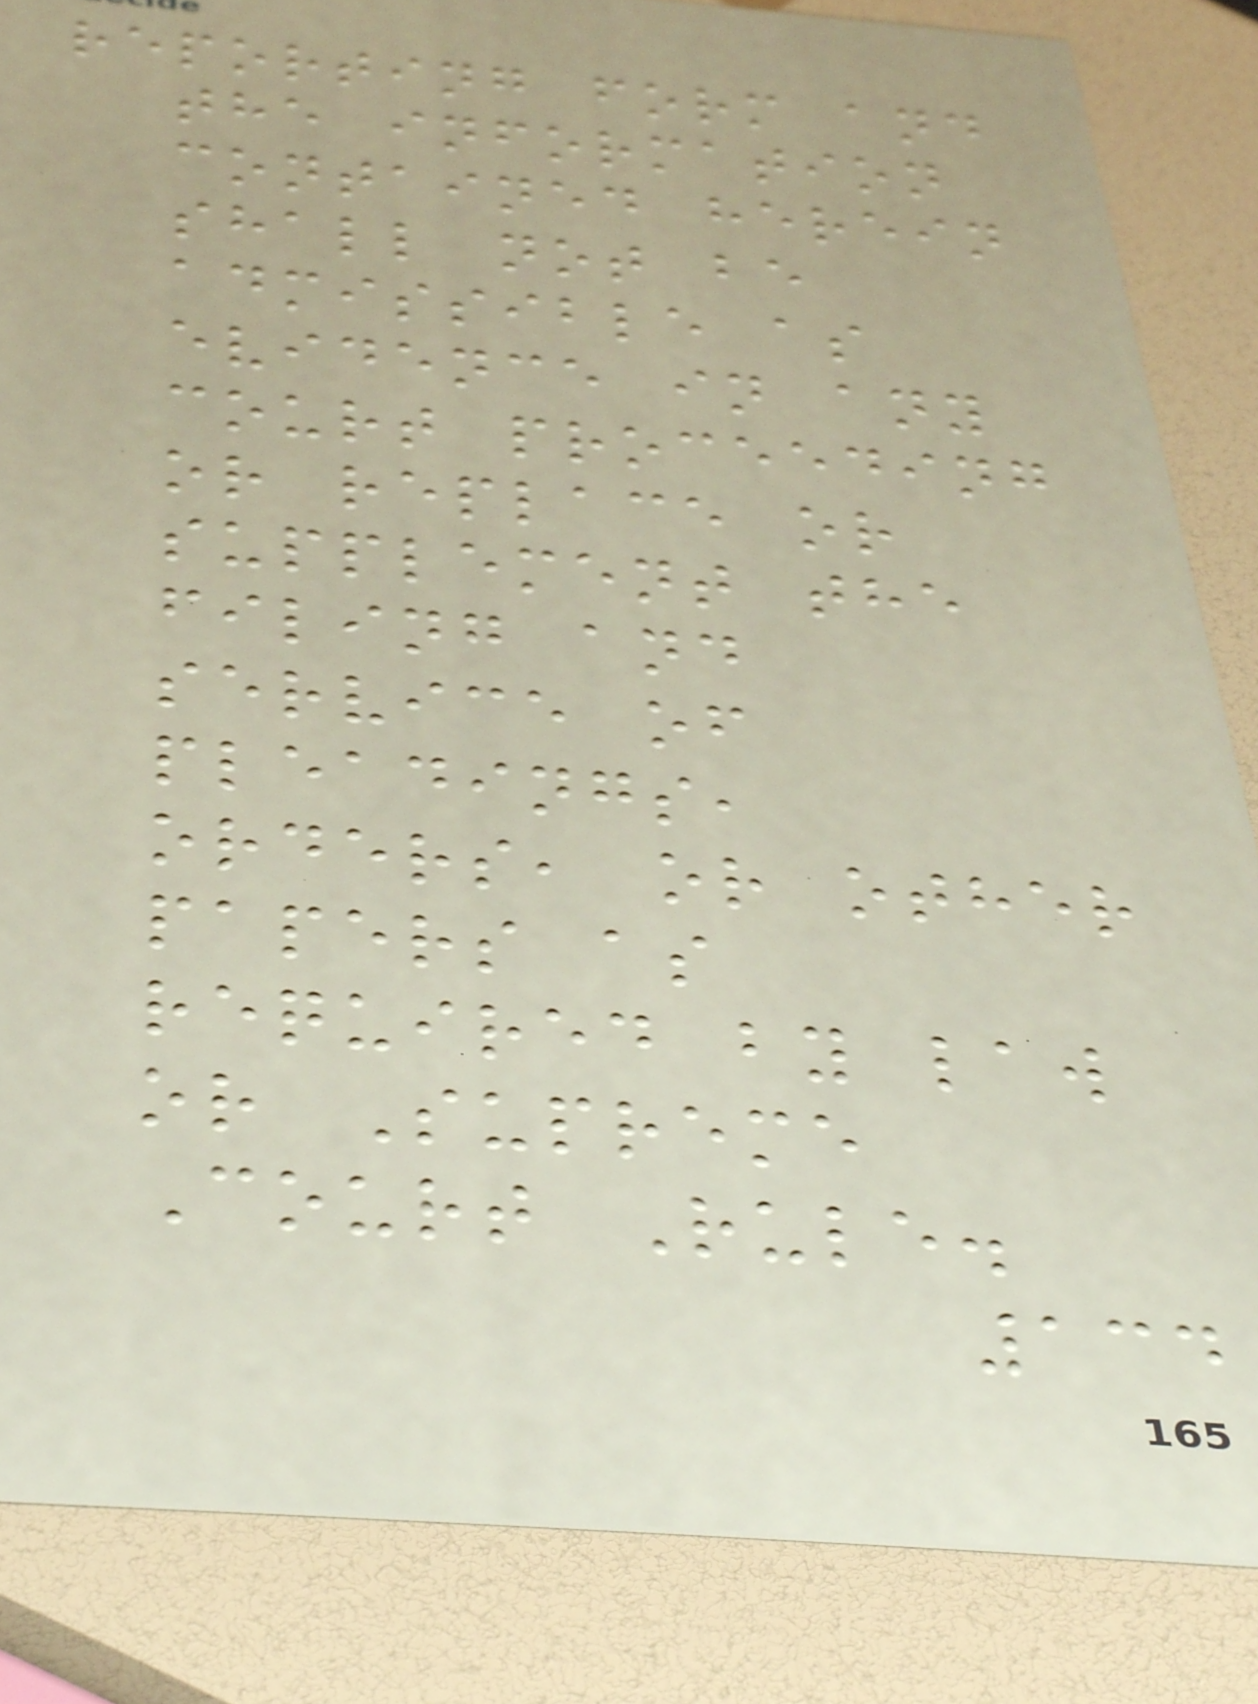reporting form and
the information
contained herein
shall not be
admissible as
evidence in any
court proceeding
or replace or
supplement the
filing and
service of
pleadings,
orders, or other
papers as
required by law
or Supreme
Court Rule.
134
